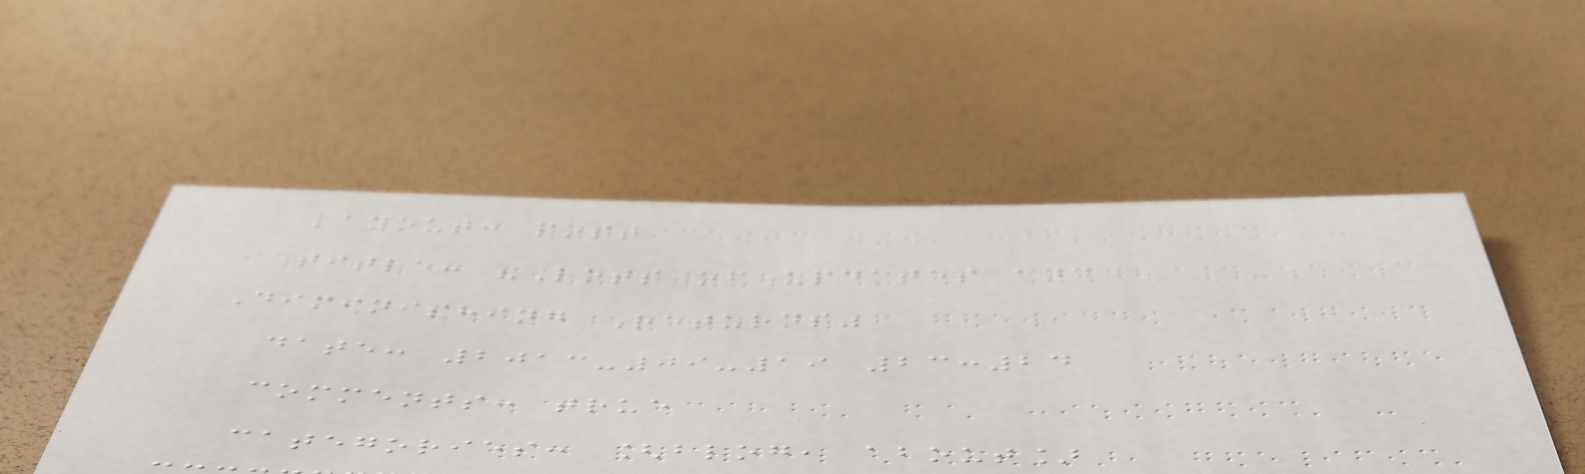layout: post
title: "Lots of updates and
Diminishing Returns"
date: 2013-09-19 23:24
comments: true
categories: [blog, about]
